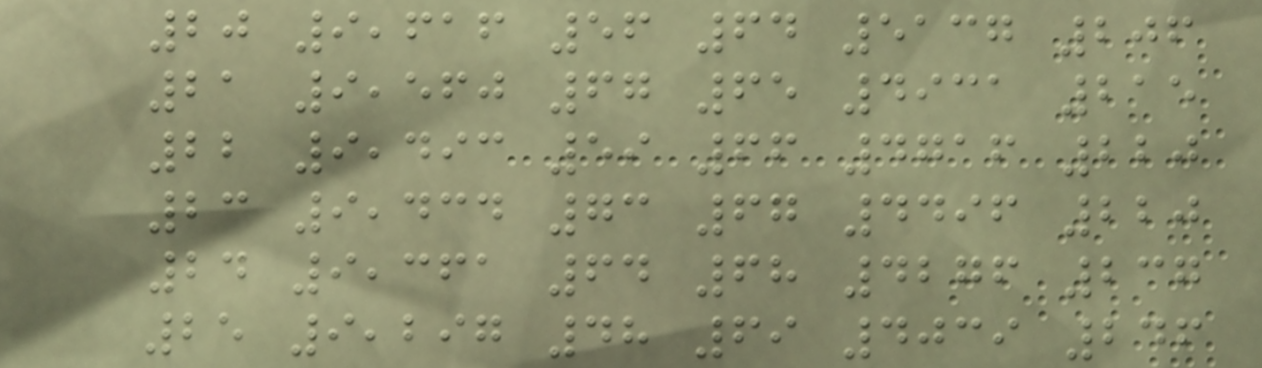20 9,616 56 64 5137 206
21 9,560 67 65 4931 215
22 9,493 59 66 4716 220
23 9,434 73 67 4496 220
24 9,361 64 68 4276 237
25 9,297 48 69 4039 246
